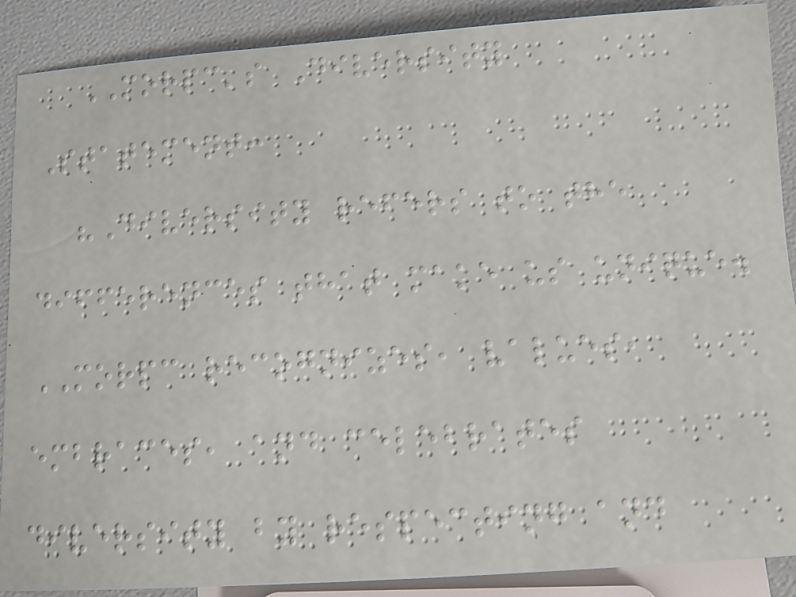MORPC's Diversity
Statement:
"Diversity refers to the
differences that make us unique.
MORPC recognizes, values,
embraces, and celebrates
diversity by respecting and
